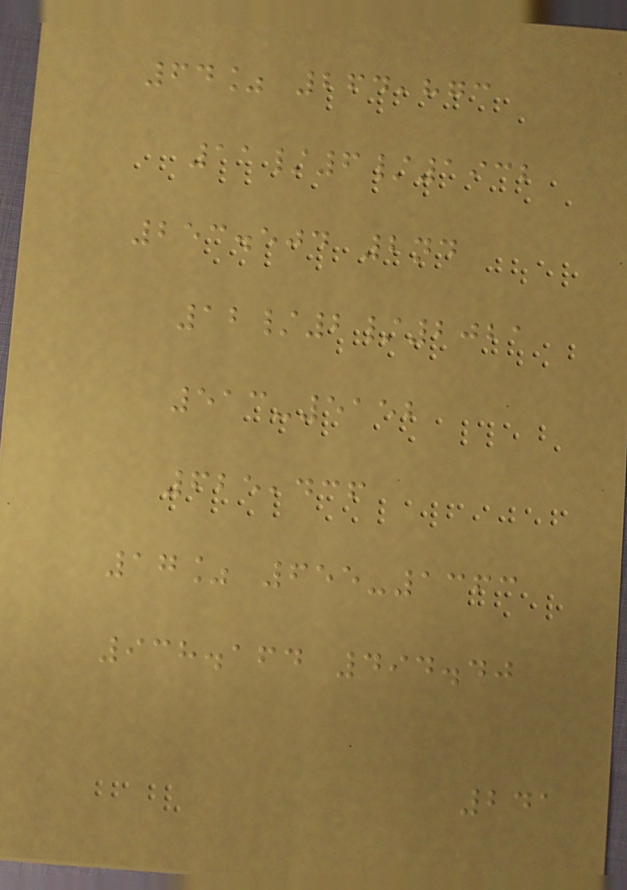64% 264,873
11/6/1932
253.504 2nd
12/2/2021
513-5152
625,436
17% 655-1363
938.164 494.40
241
